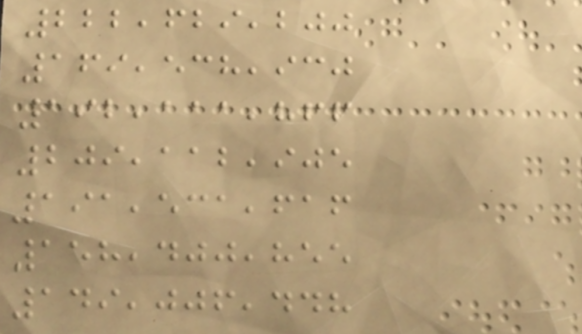222,629,200
169,538,930
192,111,866
209,112,905
191,531,616
158,400,855
149,006,448
